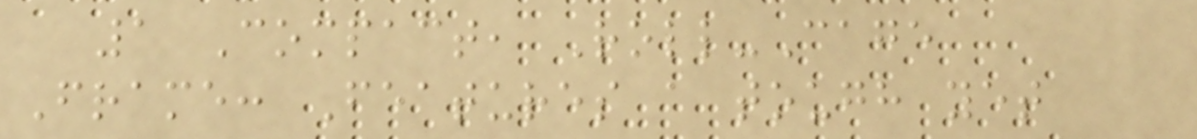1 Compact, Roll-Cage
Frame: Features a tough yet
